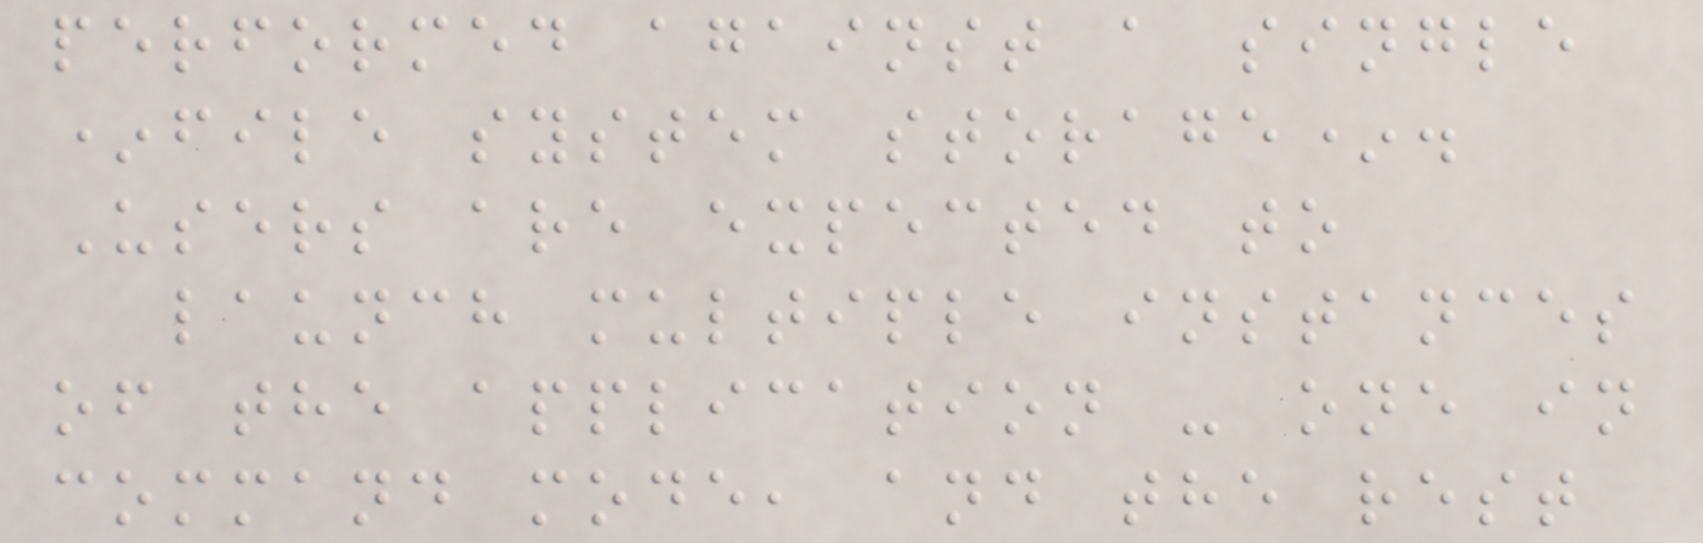performed against a single
*file system storage*.
Users are expected to
launch multiple instances
of the application - one in
command mode, and the rest
